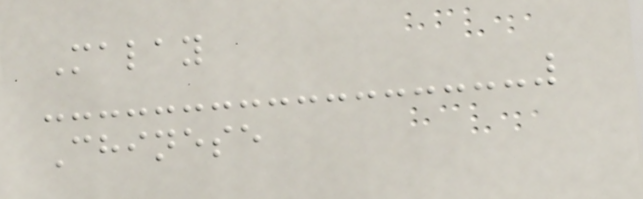Malay
Chinese
